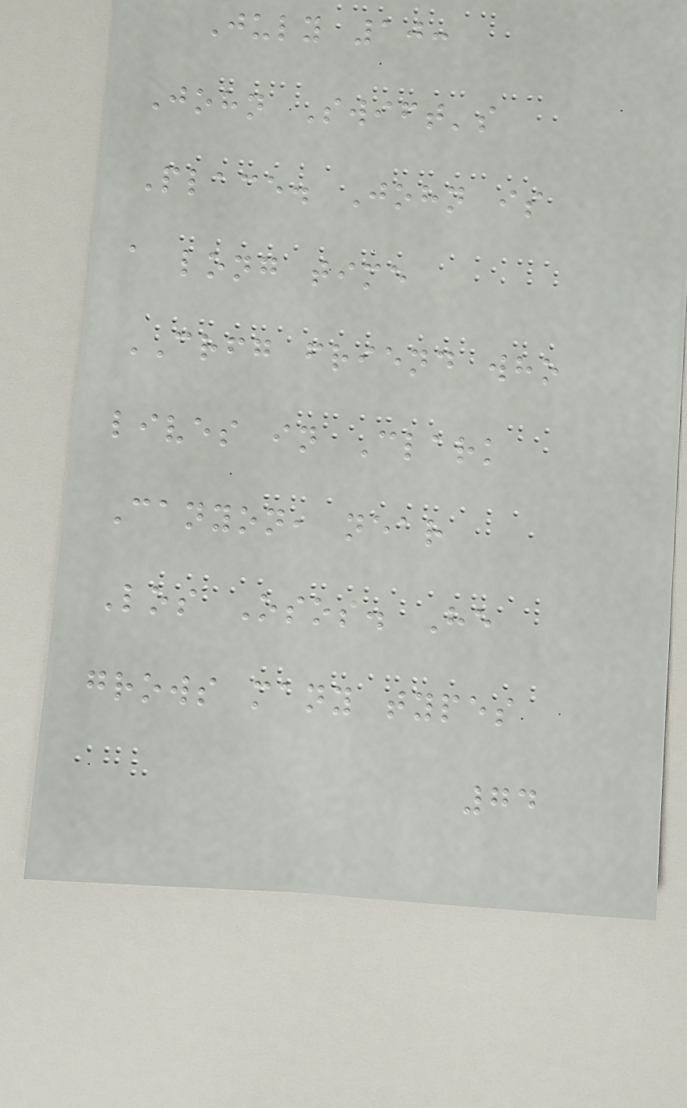July 10:
John Swift's
Place. John is
a long time
CRFG friend who
lives in Clark
Canyon, near
Los Osos. He
grows many types
74
